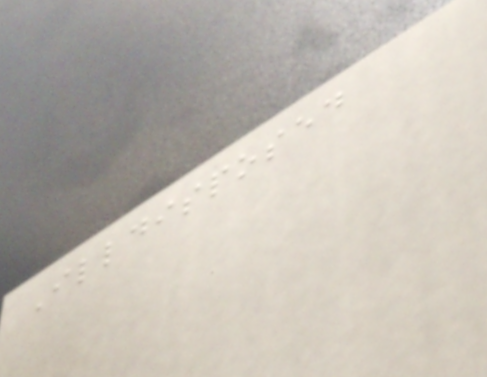Illdisposed
